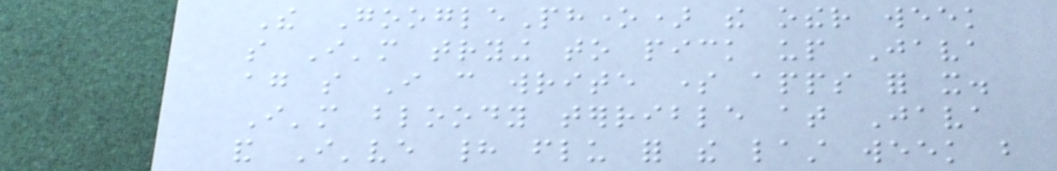The GooglePhone) the other week
so I'm trying to pick up Java
again so I can write some apps for it.
I'm bloody terrible at Java
and I've had flu for the last week but
